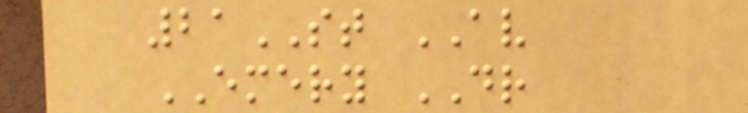21ST AV
EMERY DR
